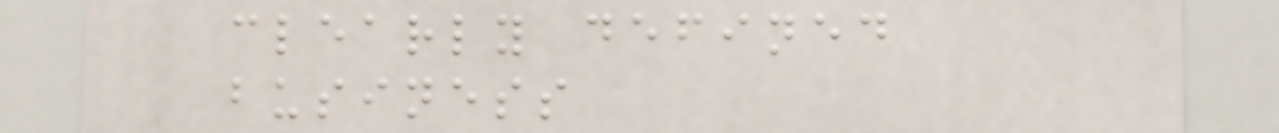clearly defined
business
